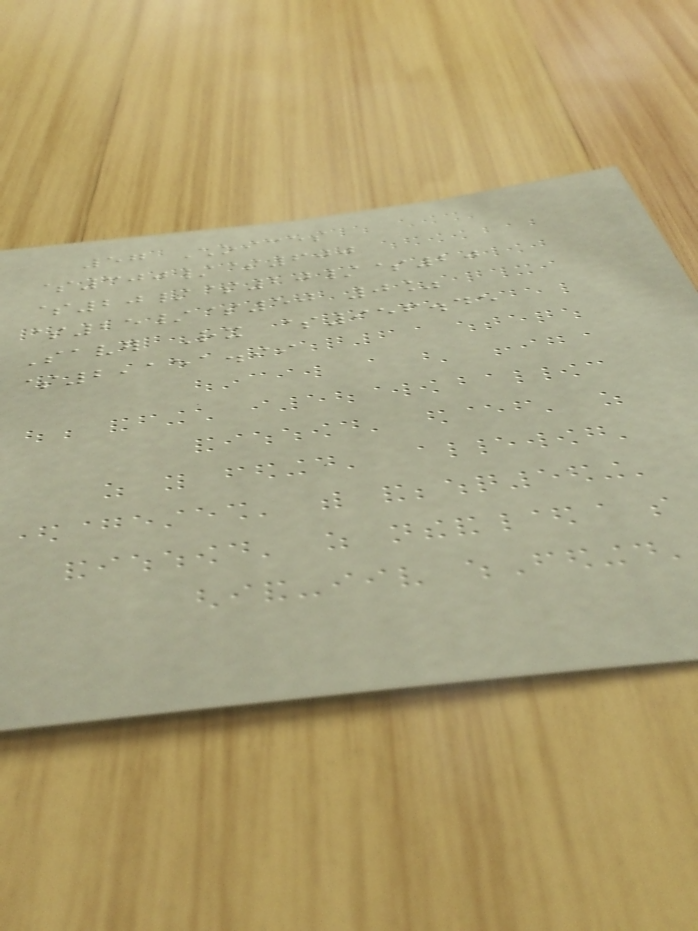57 Choices
$300/$600
$20/$20/$20
$25/$50 0%
Saver Rx $956.45
$2,151.99
